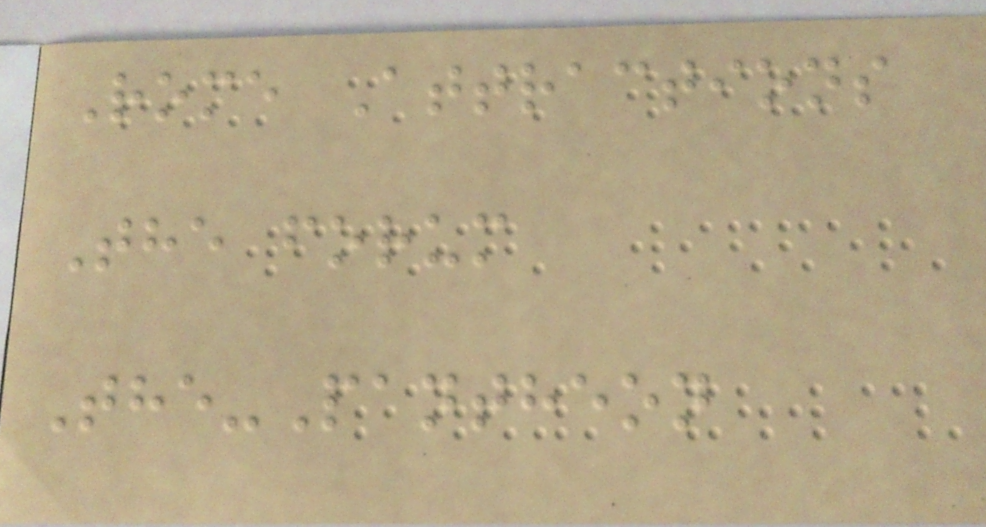Rome Attractions
The forum
The-Pantheon
